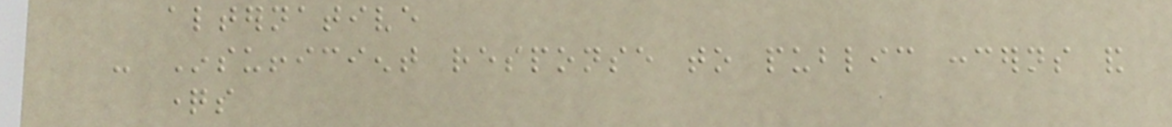alternative
- Insufficient response to public concerns and
questions
